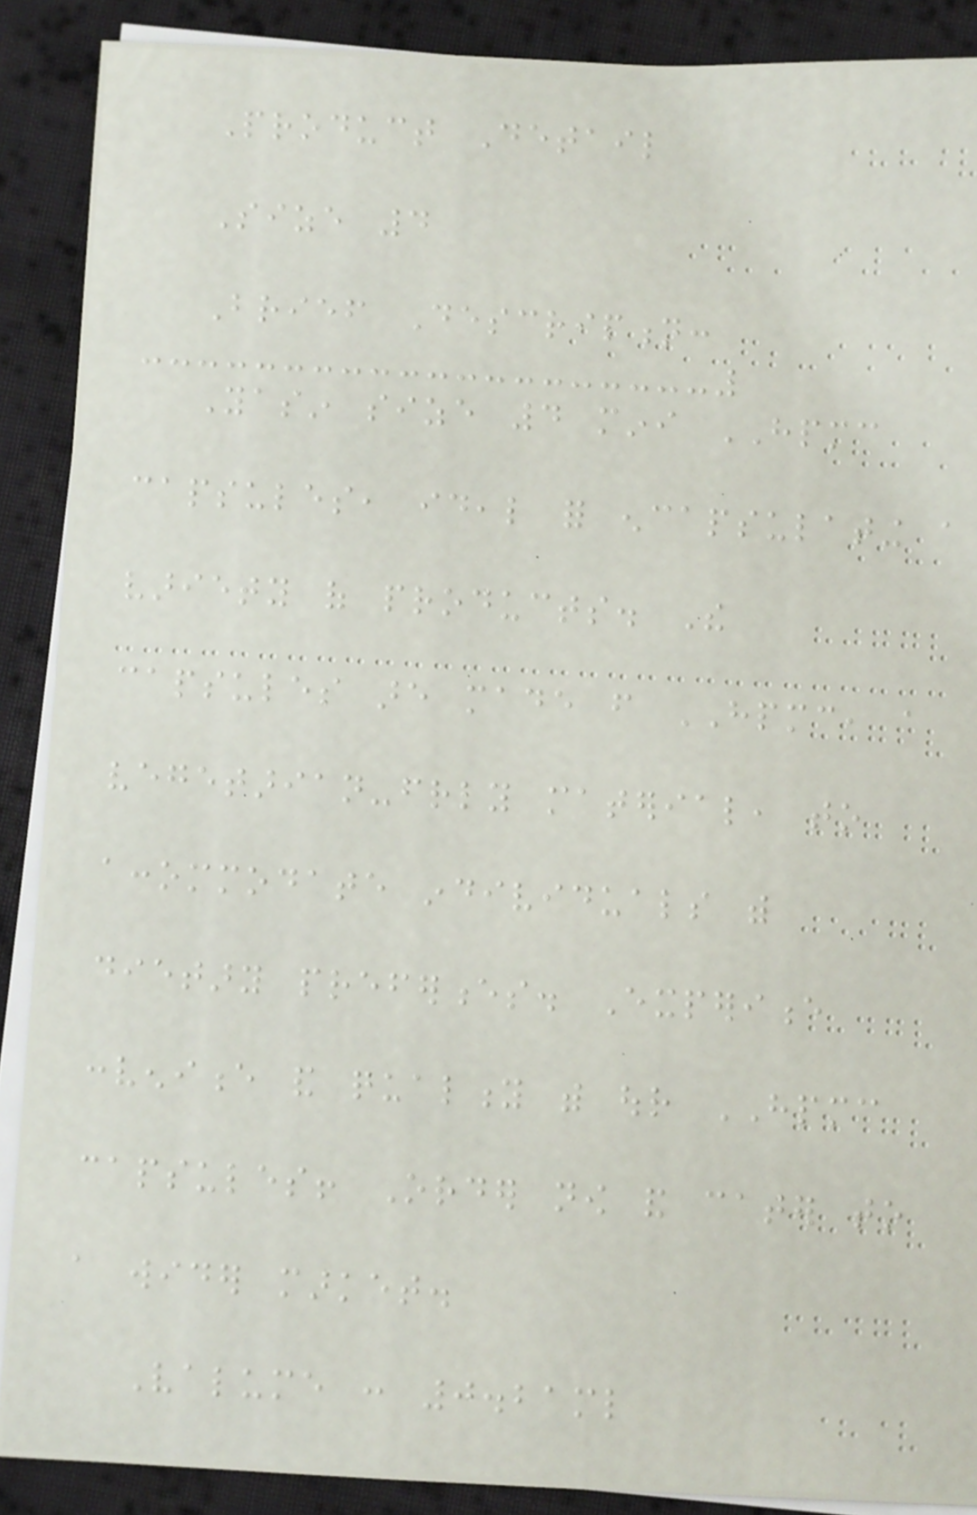Product Detail
Size 4
Brief Description:
Yasin size 4 mini HPMC
capsules, ideal for encapsulating a
variety of products. The
capsules are made from HPMC, a
vegetarian-friendly material, to
accommodate individuals with
dietary preferences. Experience
convenience and quality with our HPMC
capsules! Order now and cater to
a wider market.
Valume : 0.21ml
